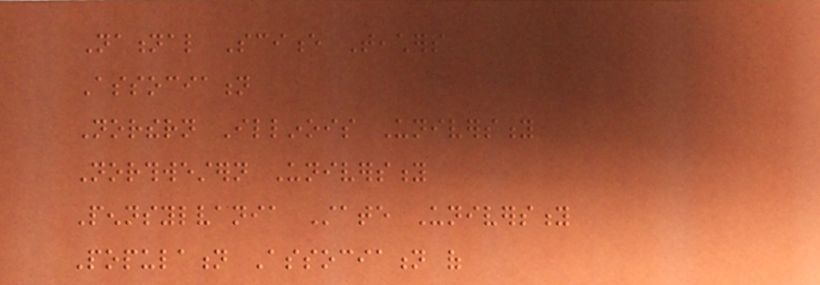National Science Teachers
Association
Northern Illinois University
Northwestern University
Pennsylvania State University
Population Association of
